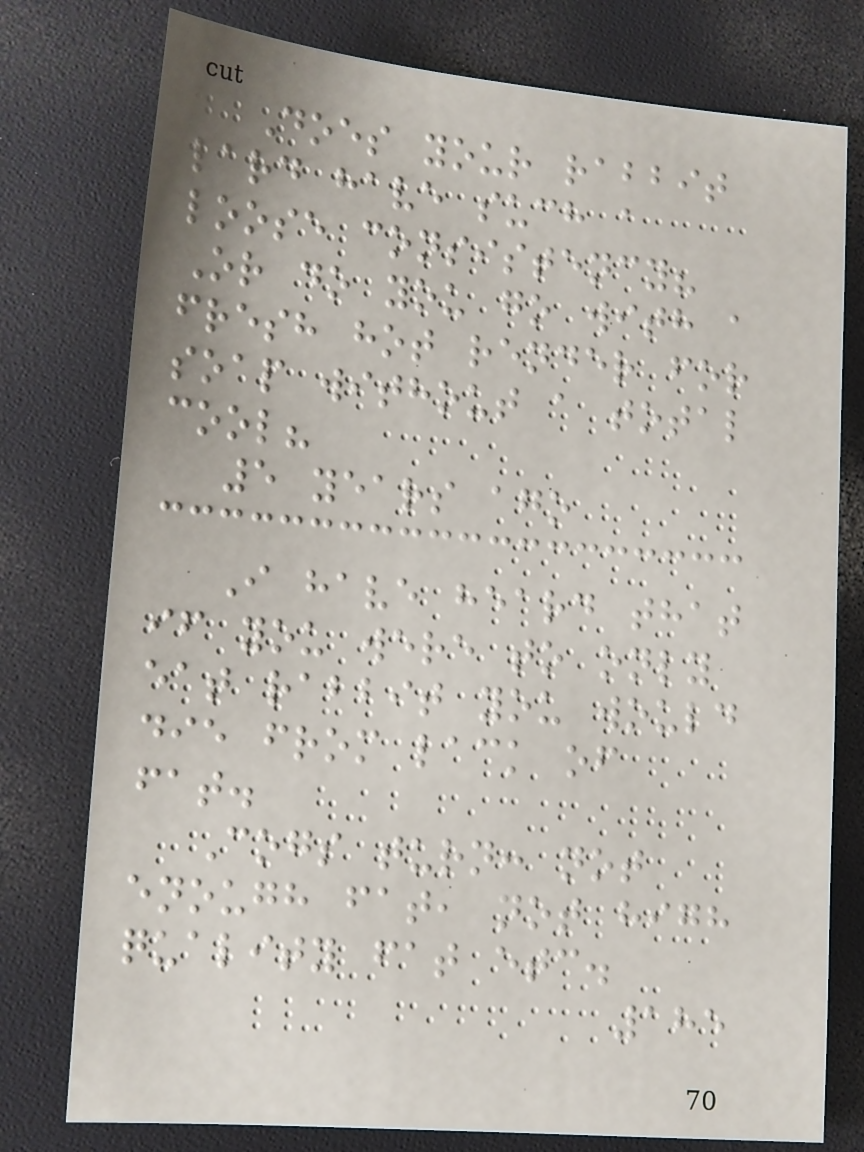Does your rabbit
lard have such a
loose consistency?
Or do you go with a
fresh hot render for
soap without a total
cool?
5 years ago
I have heard that
if you were to only
eat rabbit you would
die from lack of
fat.
Cogs turn: not
enough fat, not high
quality fat etc.
185
